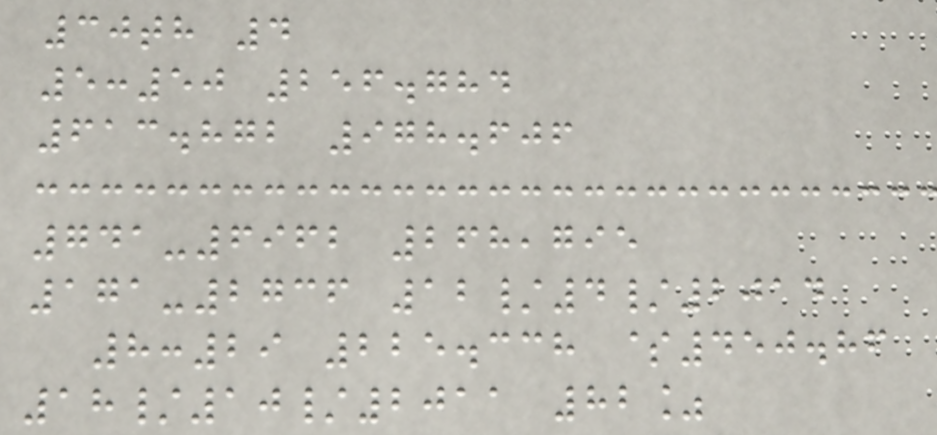30th 4
5:50 256.784
613.872 978.606
741-6962 268,795
171-2736 12/4/2014
8:29 225.338 $450.86
18/10/2011 82%
